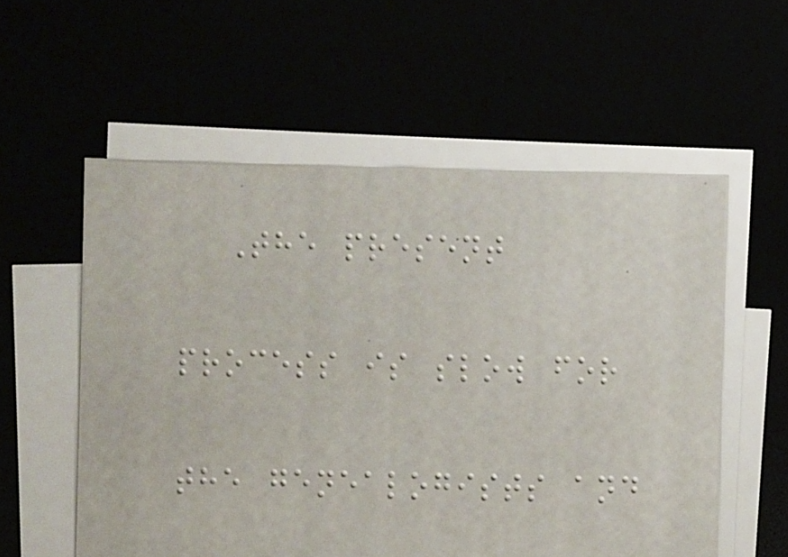The present
process is slow for
the genealogists and
